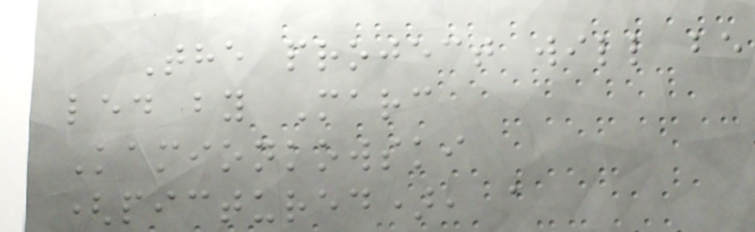The project will be
led by Marc
Kamionkowski
(pictured), a
